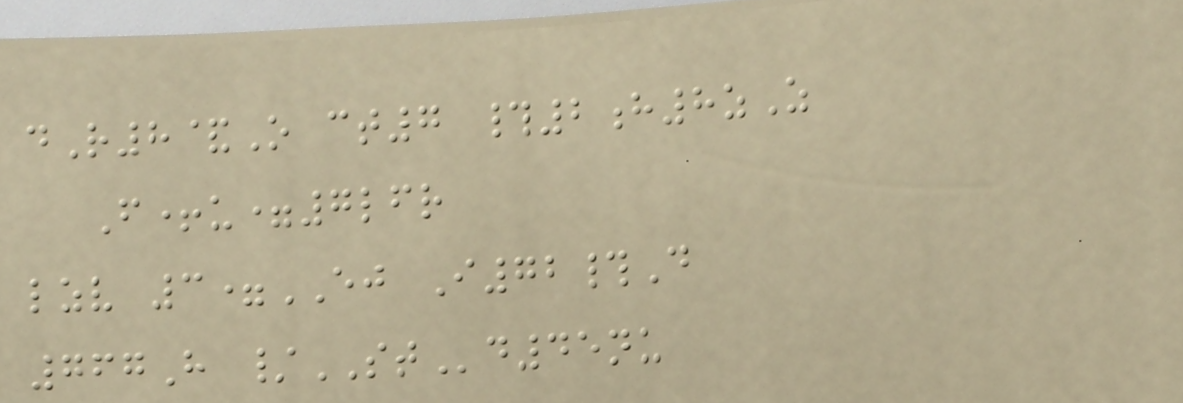dR8&O ct7 #2h8zZ
F+u=7lfr
lzv 3=EJ I72#D
767H /STd45nu
